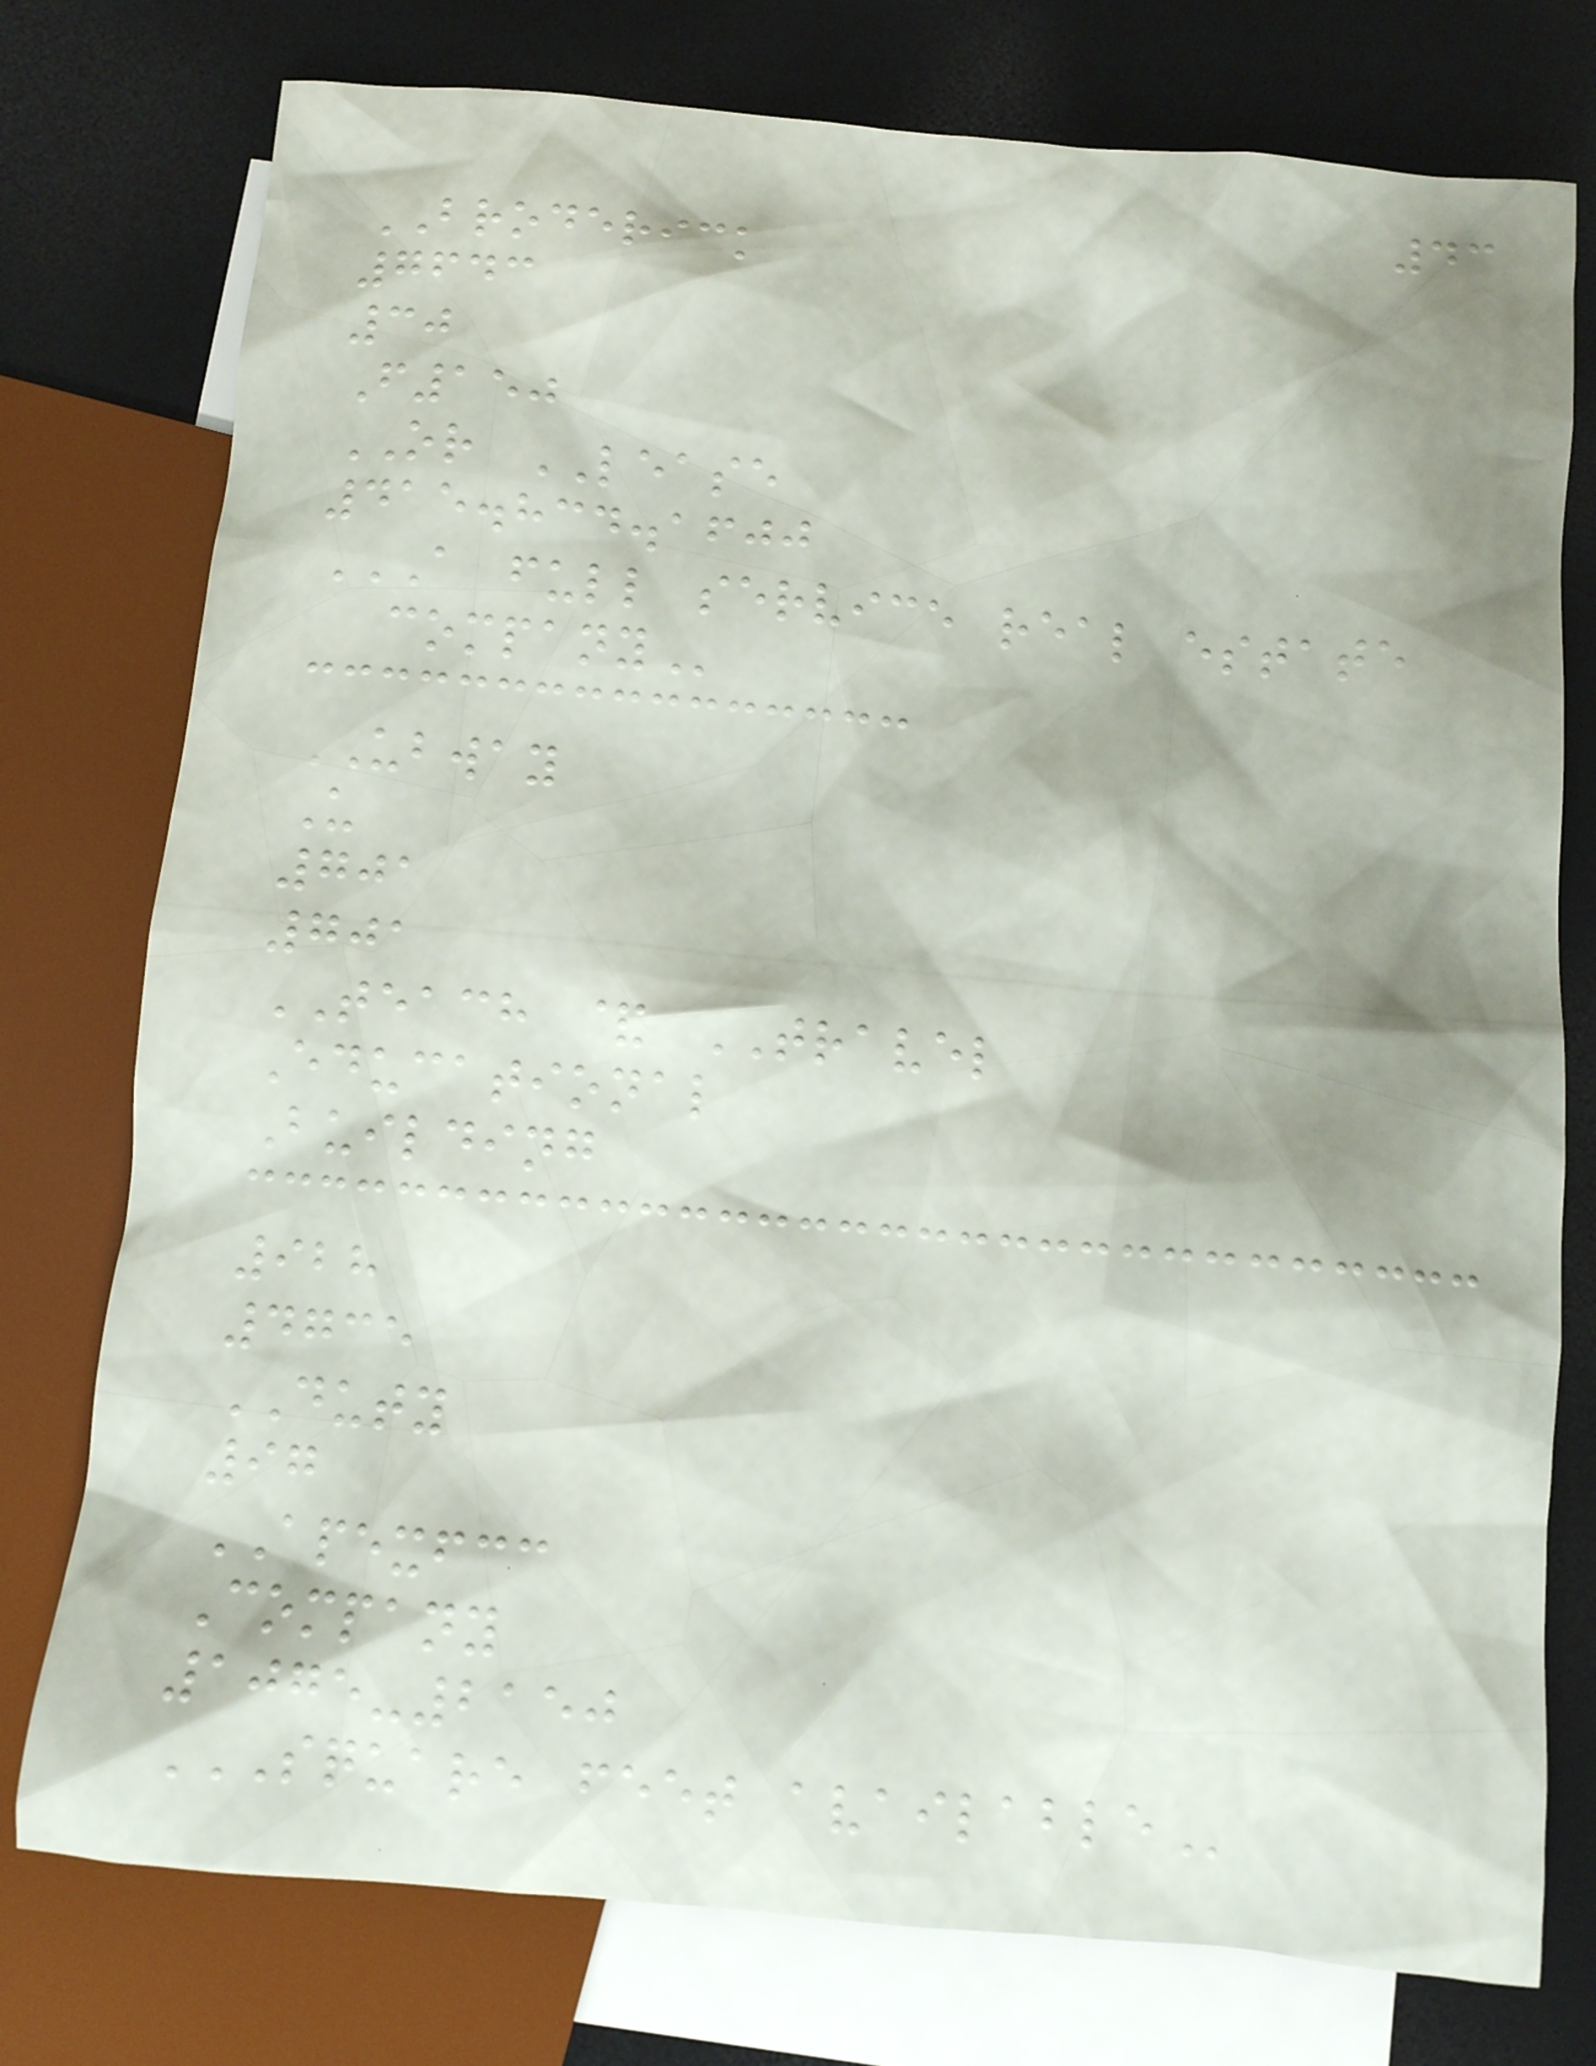43
BRODERICK
7643
30
F150
OR LEASE
415.834.1600
A FULL SERVICE REAL ESTATE
COMPANY
UBWAY
U
701
701
TEACH & TRAVEL
Educational
Building
928
4735
DUTY
97
APEXFCC
Company
1075-2150
SQUARE FEET AVAILABLE
